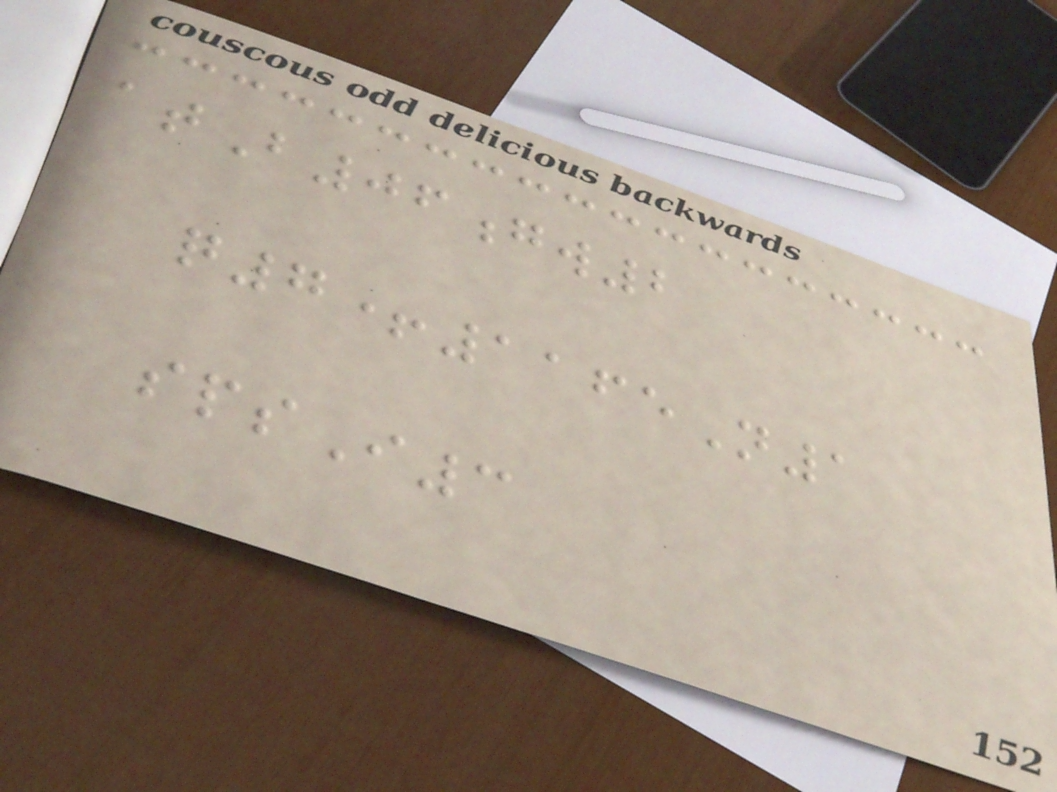atB06gw2
q7+1165N1
spsI3
